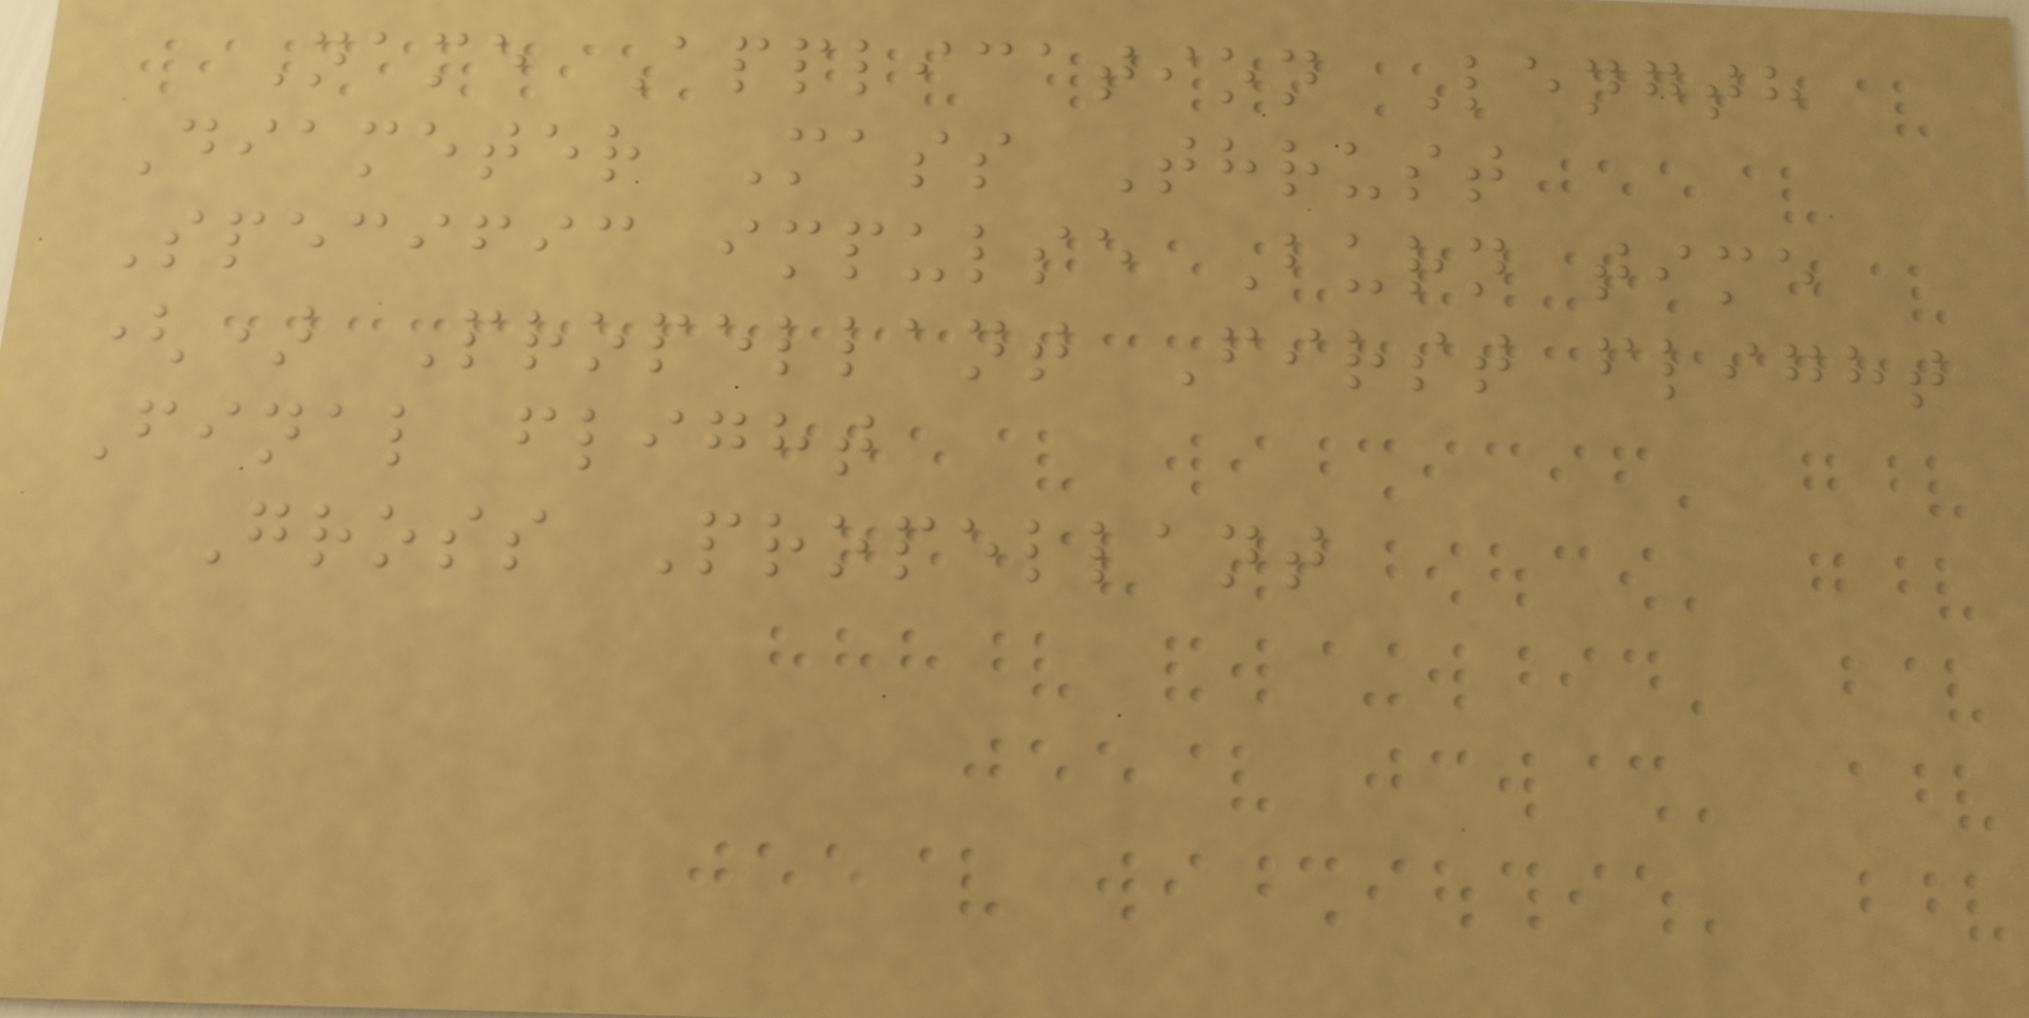Name Application Length
Diameter Mass Thrust
Specific impulse Burn time
() Propellant First flight
Final flight
Gross Propellant
